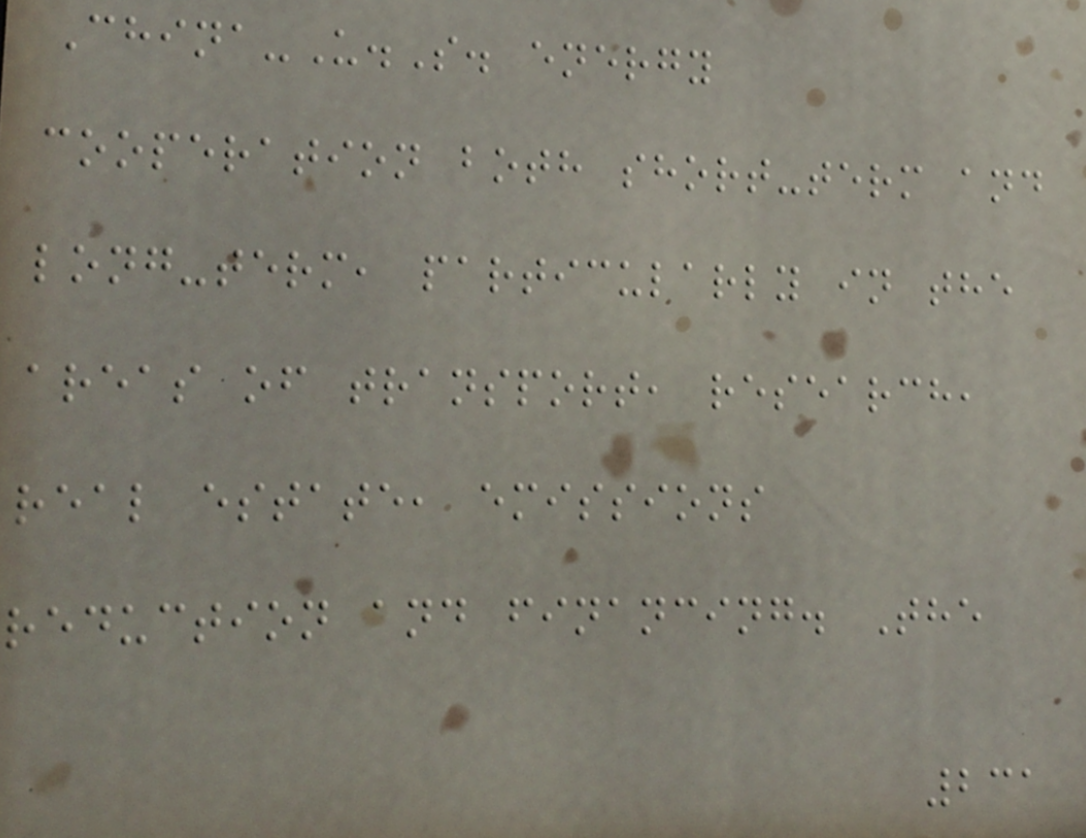China-U.S. energy
cooperation both short-term and
long-term, particularly in the
areas of transport, research,
real estate, emissions
reduction and financing. The
231
